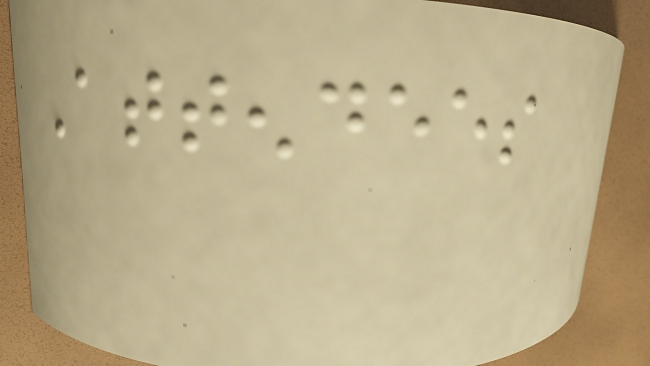Attendees
